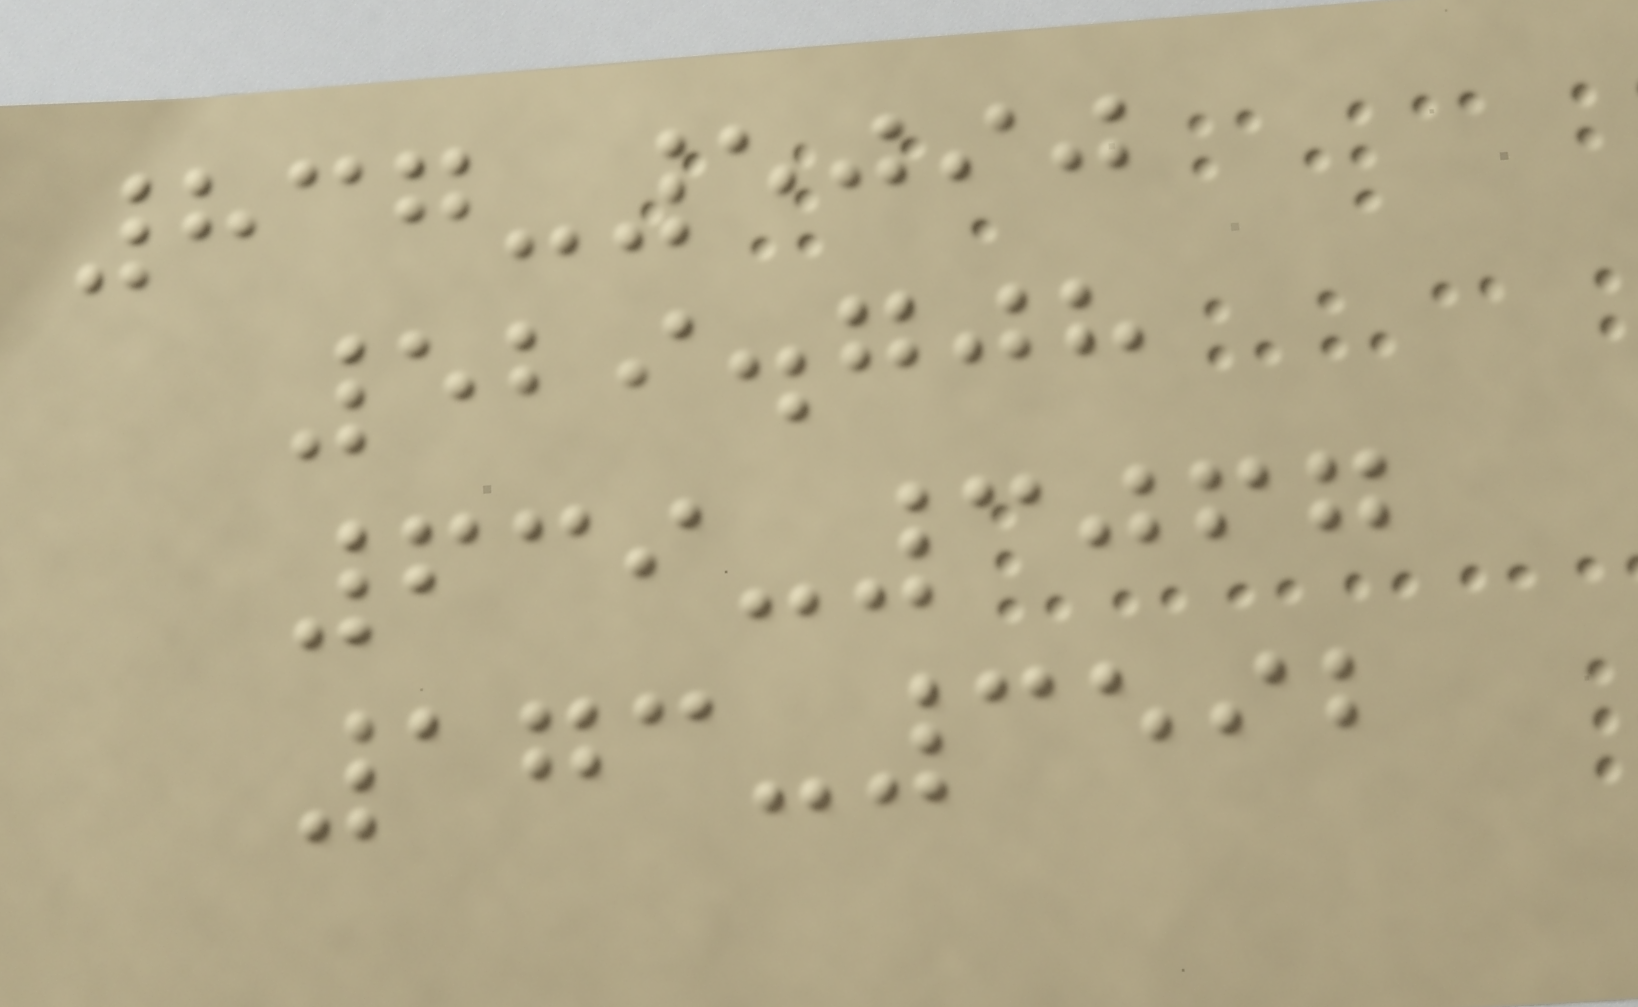837-5090
529.708
639-3067
173-3592
